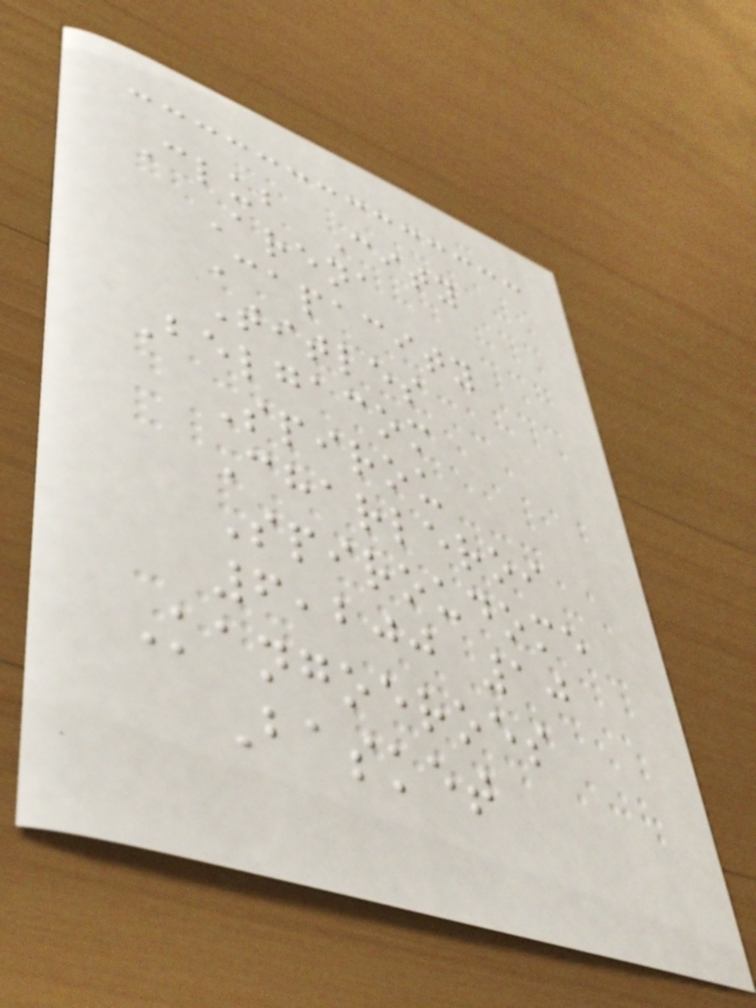Club City
Arena
Capacity
Titles
Belgacom
Spirou
Charleroi
Spiroudome
6,200 10
Kangoeroes
Basket
